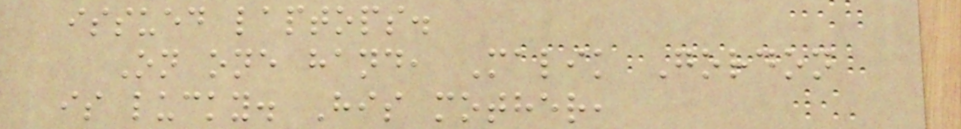issued laptops.
On one hand, Malik Gordon
is lucky. His mother,
